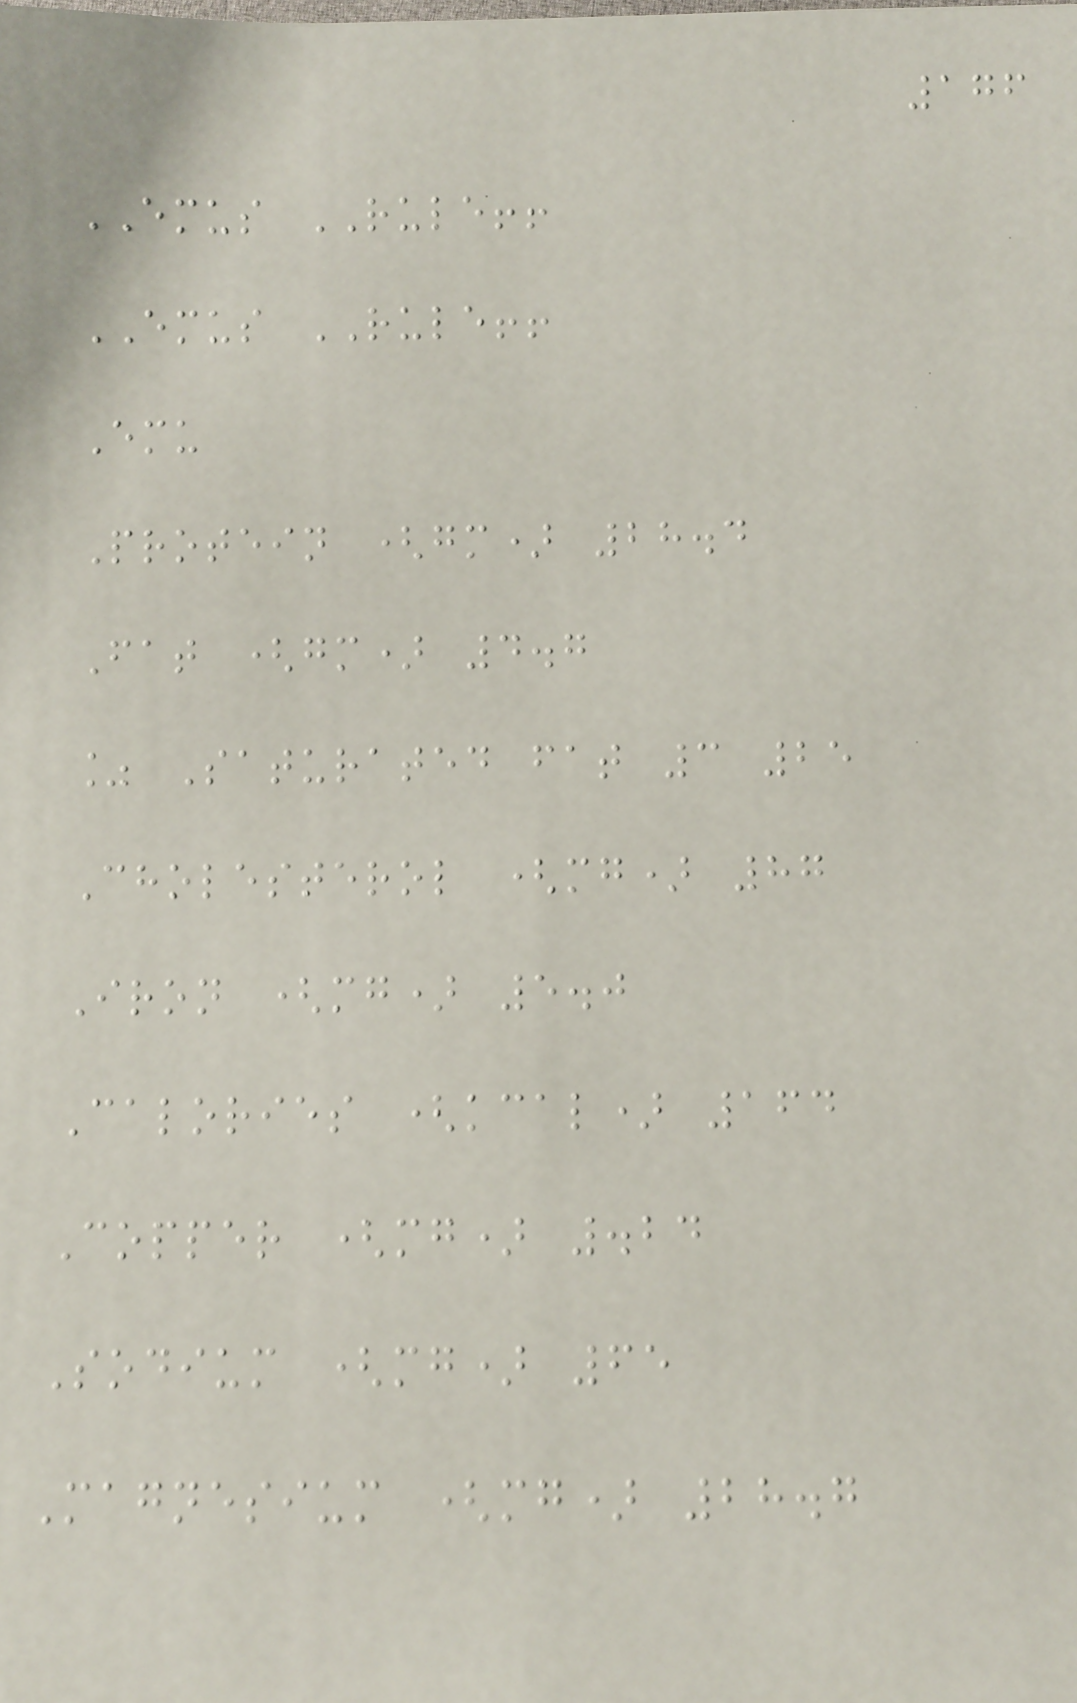176
EMUS RULE!!
EMUS RULE!!
Emu
Protein (gm) 28.4
Fat (gm) 4.7
% Saturated fat 3 25
Cholesterol (mg) 87
Iron (mg) 5.0
Calories (kcal) 164
Copper (mg) .24
Sodium (mg) 65
Magnesium (mg) 28.7
